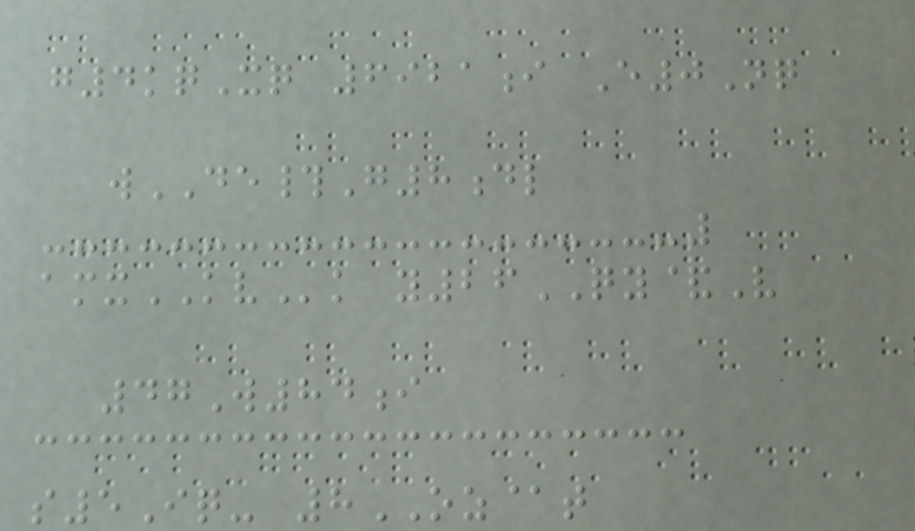g4kqXq 6921i E0Nq
wDE#G8dl
amxKVk y26QY&V
47W84i
s5Iq- 8OZ@t
